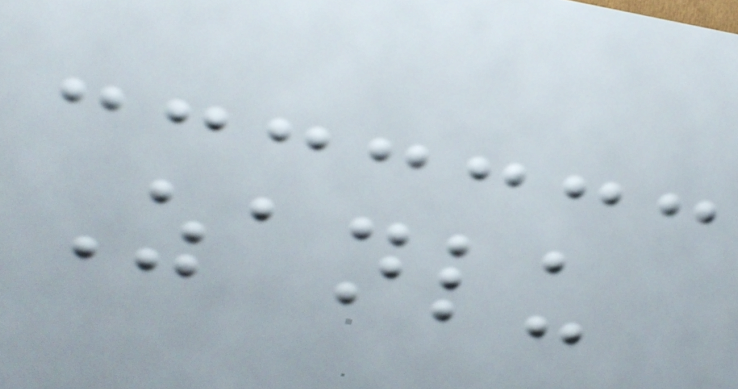Zanlu
